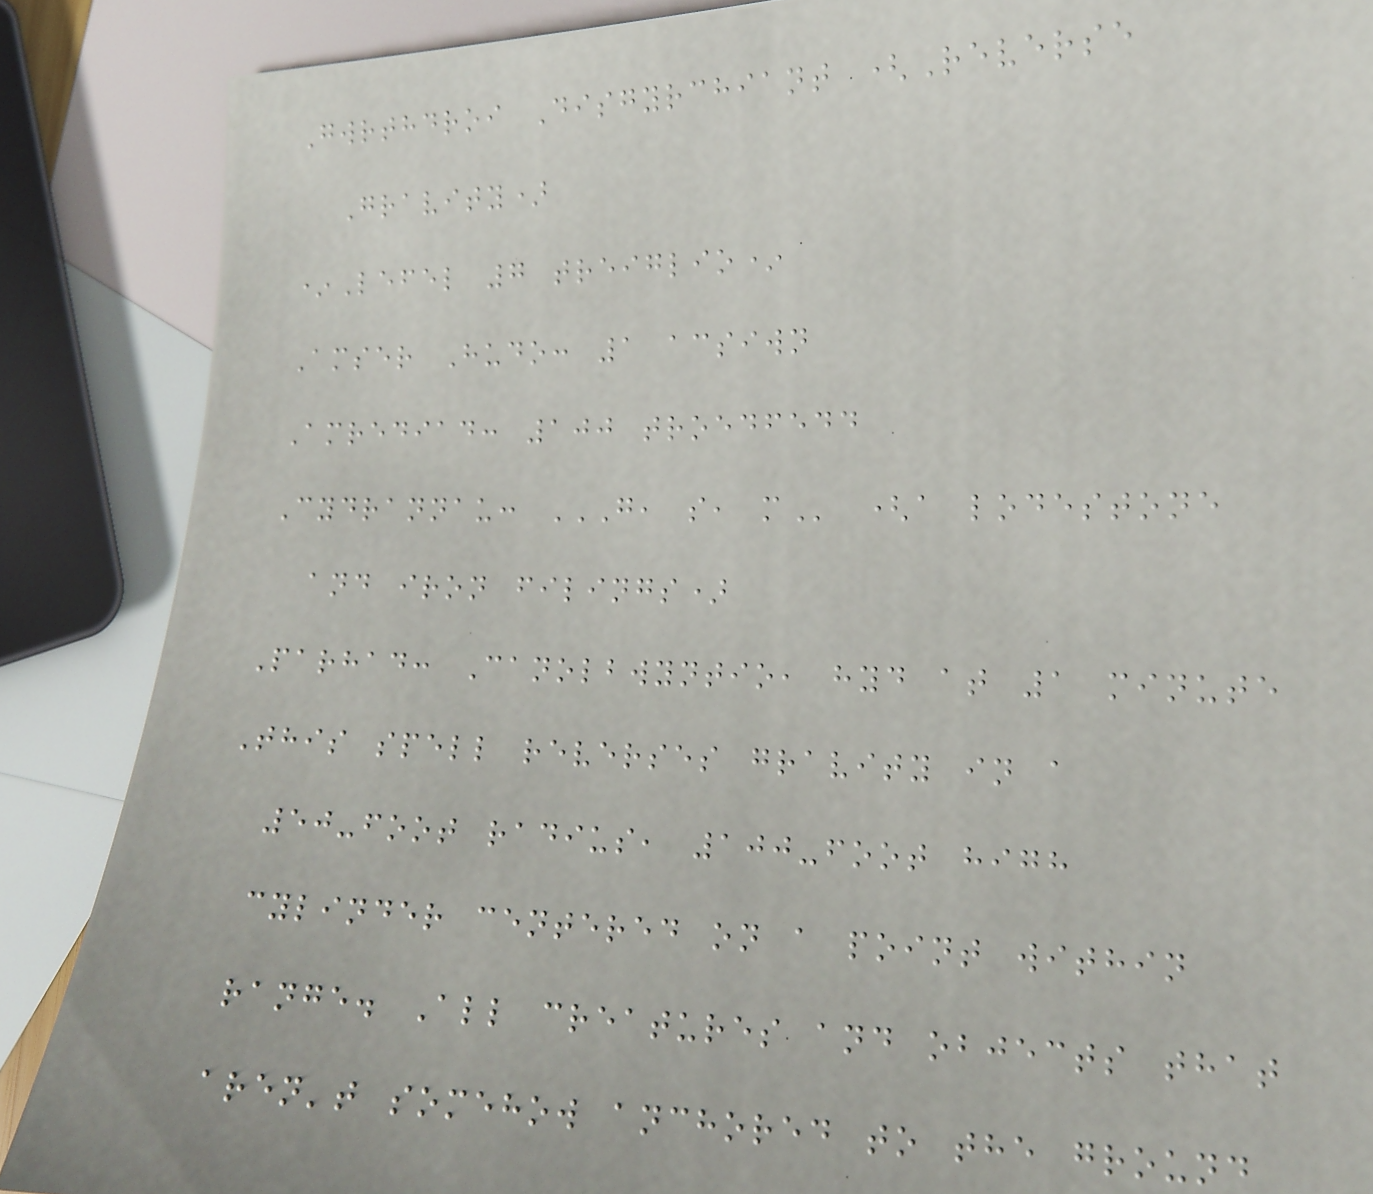Gwrthdroi Disgyrchiant (Reverse
Gravity)
*Lefel 7 treiglio*
Amser Hudo: 1 acsiwn
Amrediad: 100 troedfedd
Cydrannau: G, S, M (a lodestone
and iron filings)
Parhad: Canolbwyntio, hyd at 1 minute
This spell reverses gravity in a
50-foot radius, 100-foot high
cylinder centered on a point within
range. All creatures and objects that
aren't somehow anchored to the ground
